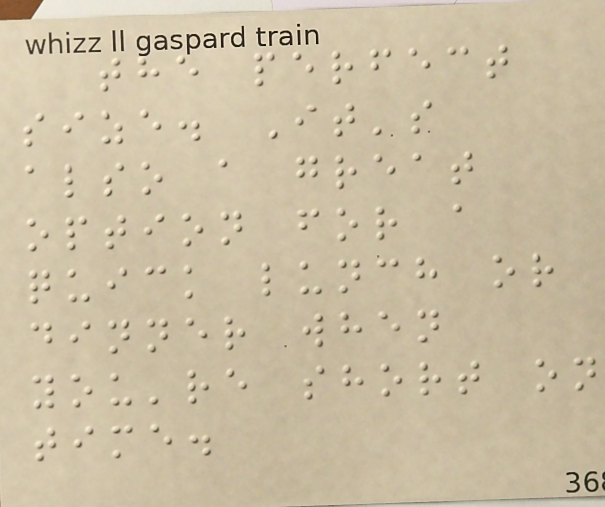the perfect
size. It's
also a great
option for a
quick lunch or
dinner when
you're short on
time.
